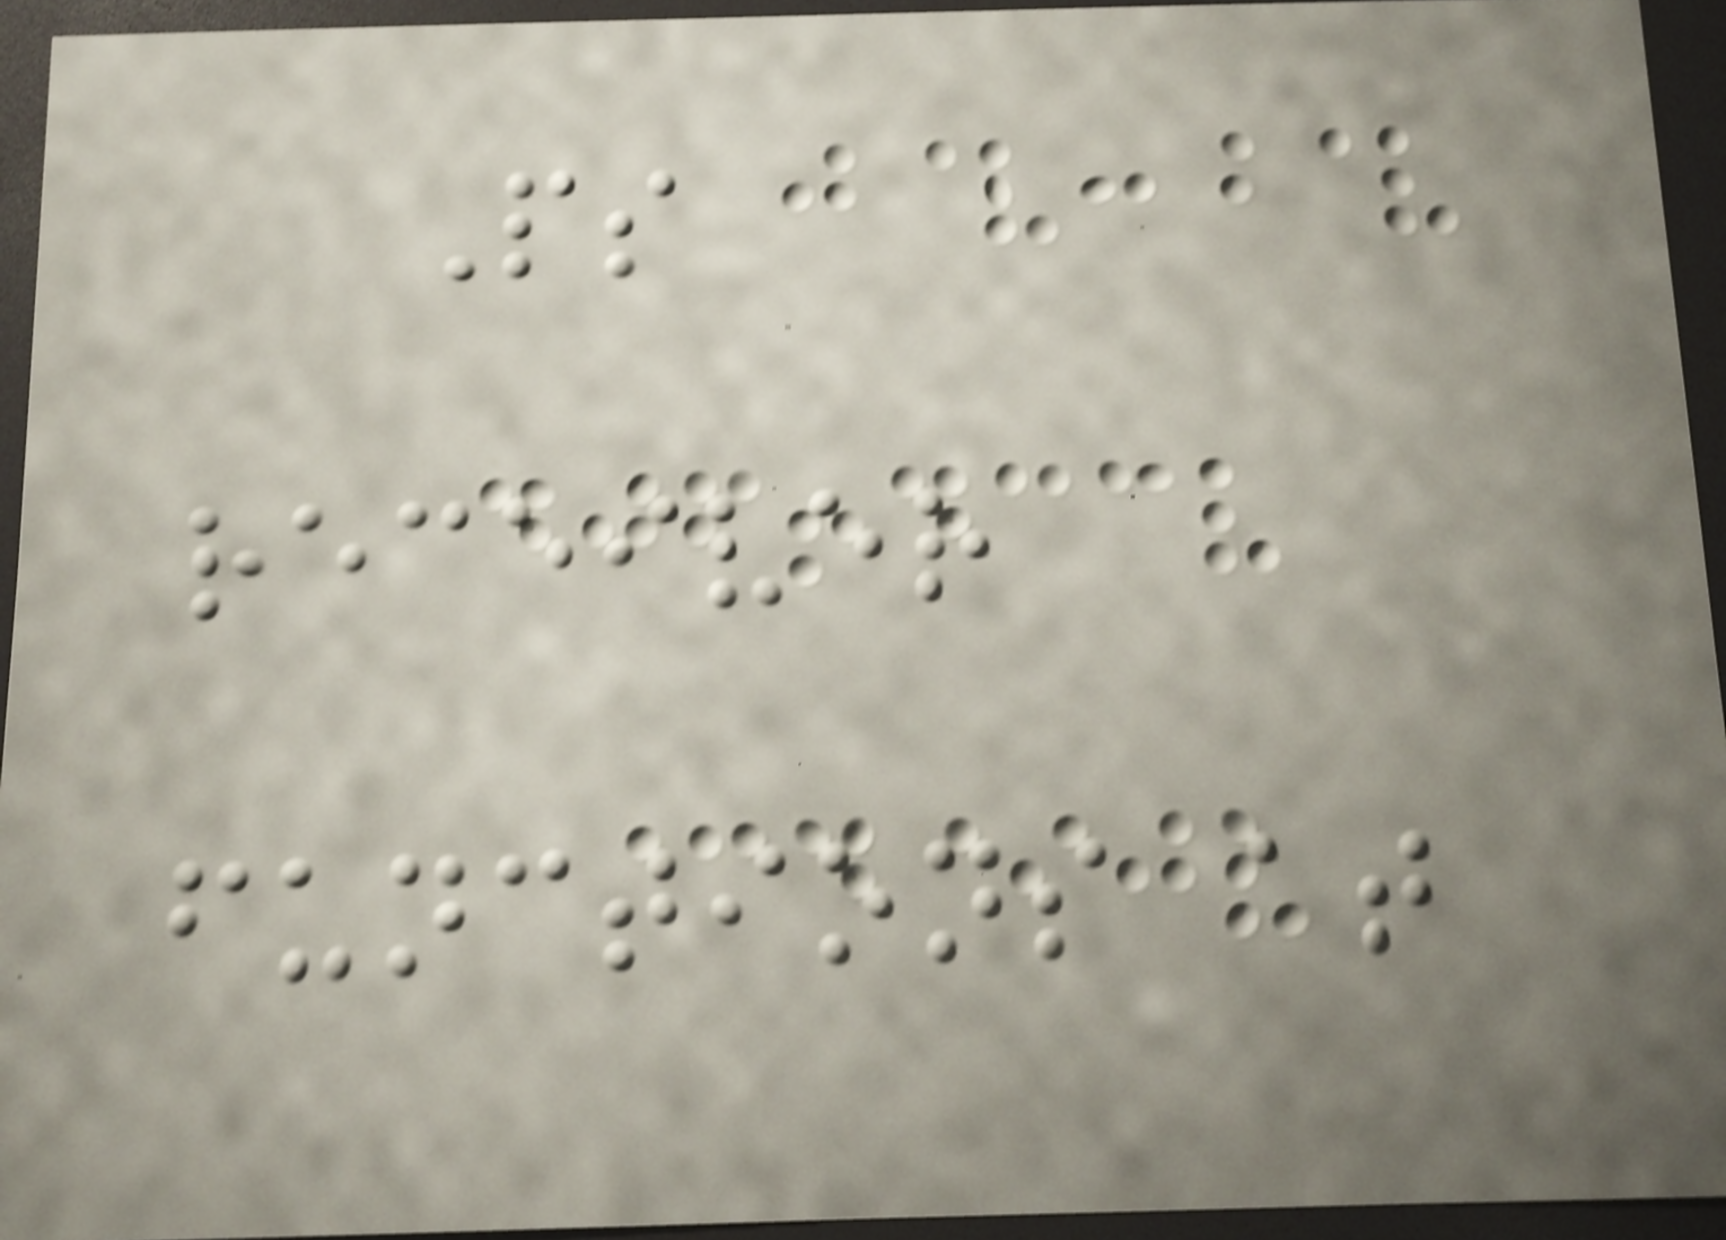Ps
receiver
functions at
